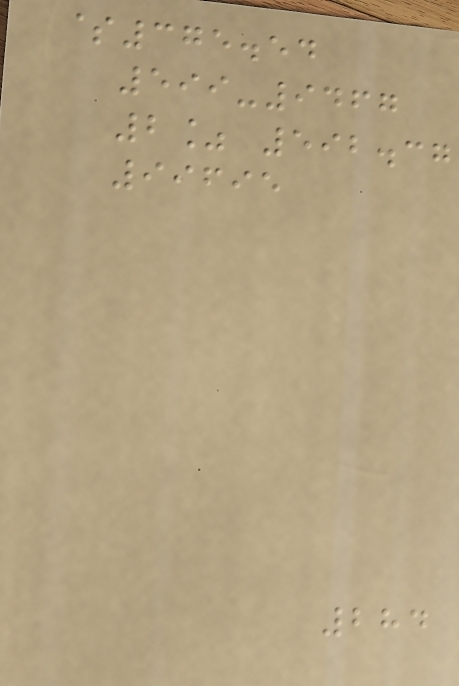$375.54
599-9467
2% 592.37
99695
284
